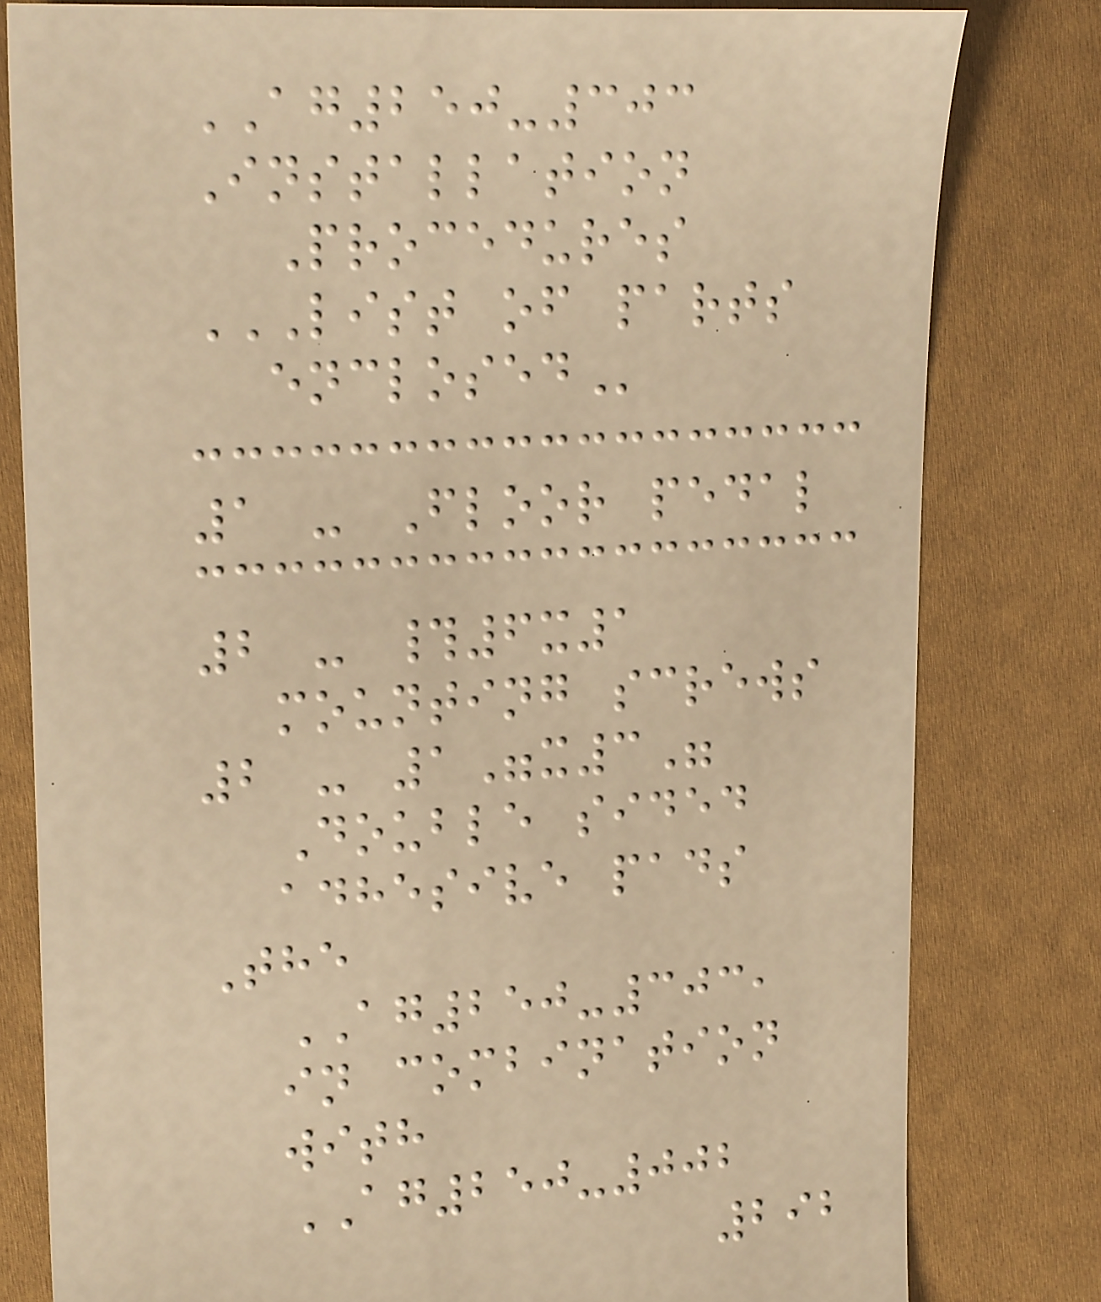AG250-303
Installation
Procedures
LIST OF PARTS
ENCLOSED
1 - Floor pedal
2 - #6x1
mounting screws
2 - 1"x3"
Double sided
adhesive pads
The
AG250-303,
in combination
with
AG250-002
292
